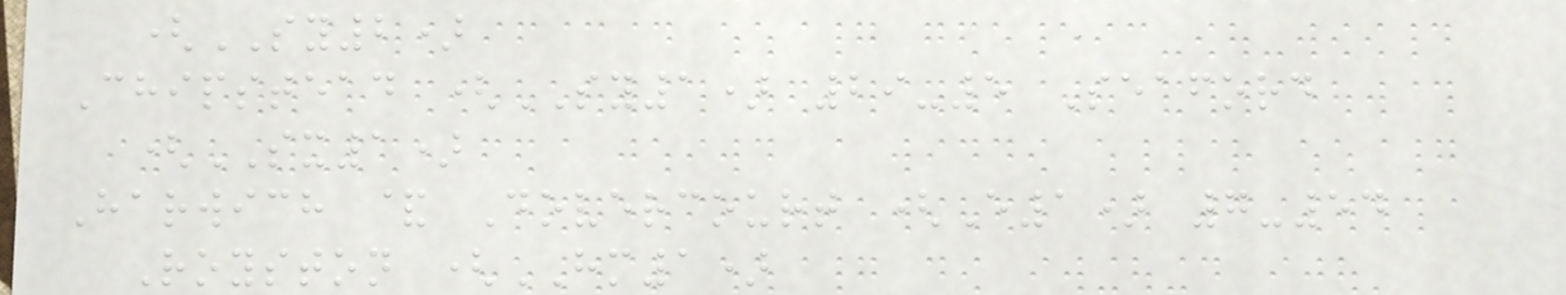(SY2)
Chipstead (SY1) 29-5 Seaford
(SX1)
Harwich & Dovercourt (E1) 7-54
Royston (HM1)
